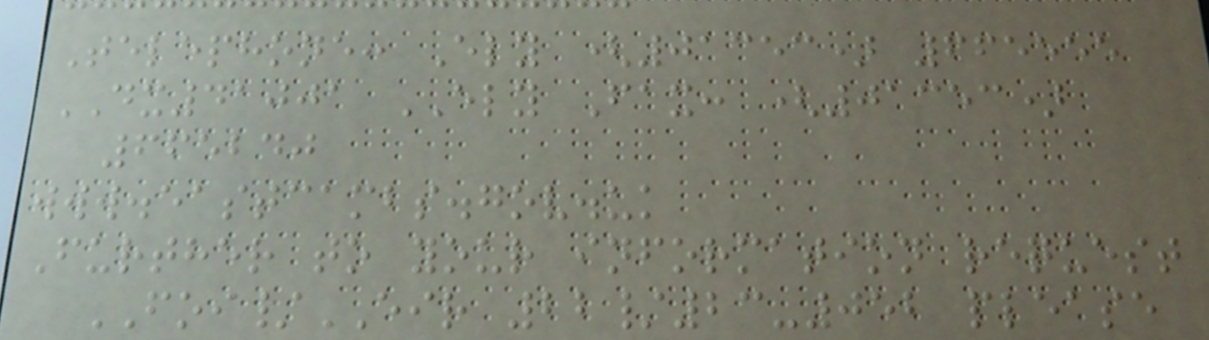Telephone: Ely (01353) 665555
DX41001 ELY Fax: (01353)
665240
www.eastcambs.gov.uk
Further to your information request
FOI/EIR 22/23-052 please
